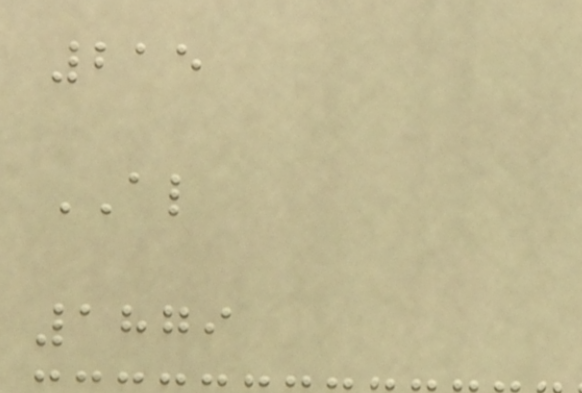215
AL
1879
